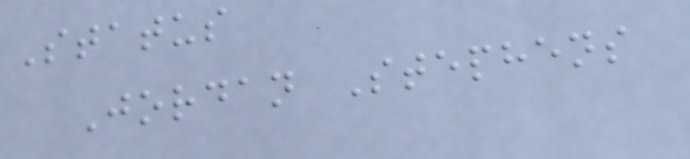Status
Jordan Stephens
